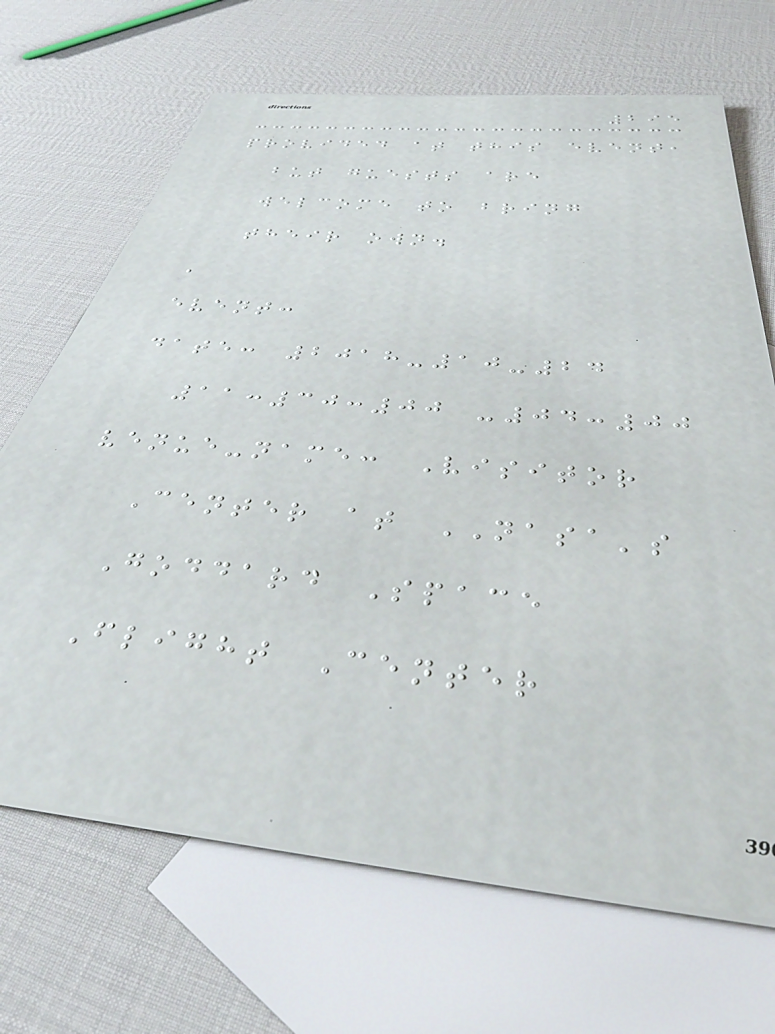295
provided at this event,
but guests are
welcome to bring
their own.
'
event:
date: 2018-10-24
11:30:00 -04:00
venue-name: Visitor
Center at NASA's
Goddard Space
Flight Center
